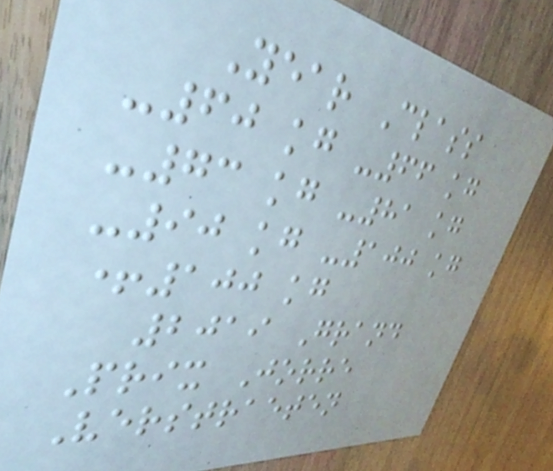Year Class
-60 kg -66 kg
-73 kg -81 kg
-90 kg -100 kg
+100 kg
2019 Grand
Prix Jorre
Verstraeten
